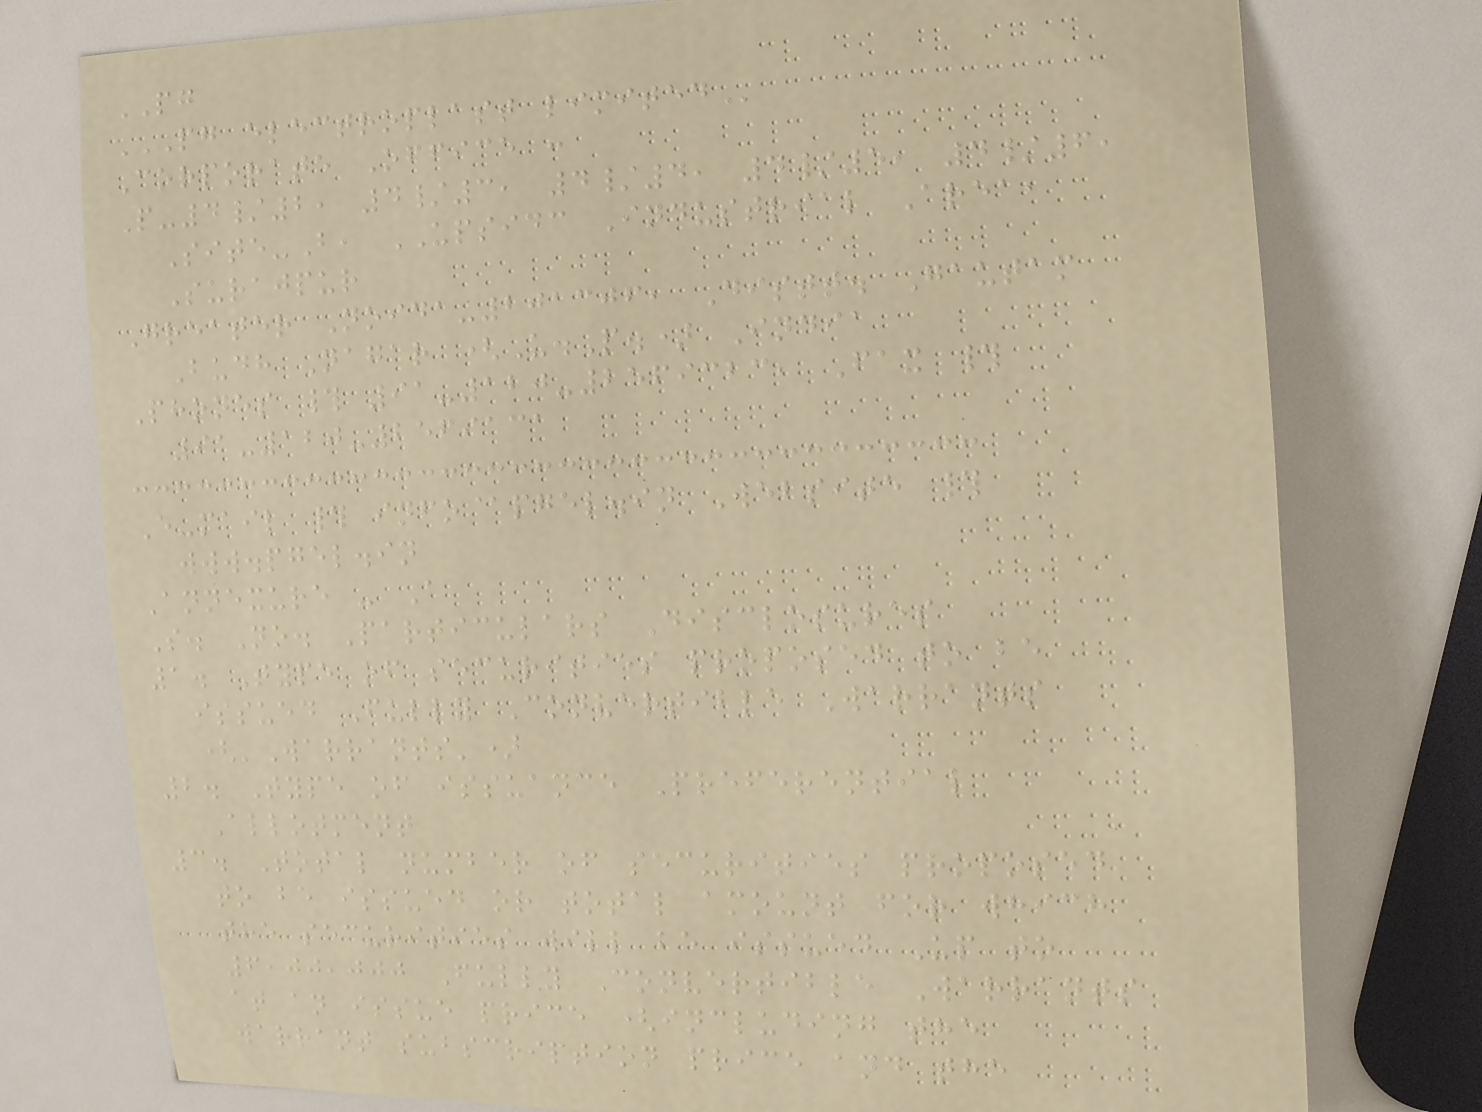PG
PG ELECTROPLAST LIMITED
Corporate Office :
P-4/2, 4/3, 4/4, 4/5, 4/6,
Site-B, UPSIDC Industrial Area,
Surajpur
Greater Noida-201306, Distt. Gautam
Budh Nagar (U.P.) India
Phones # 91-120-2569323, Fax #
91-120-2569131
E-mail # info@pgel.in Website #
www.pgel.in
Annexure - A
S. No. Particulars Disclosures
1. Type of securities proposed to be
issued Fully Convertible Warrants
('Warrants')
2. Type of issuance Preferential
Allotment
3. Total number of securities proposed
to be issued or total amount for which
the securities will be issued Up to
6,00,000 Fully Convertible Warrants
at an issue price (including the
warrant subscription price and the
